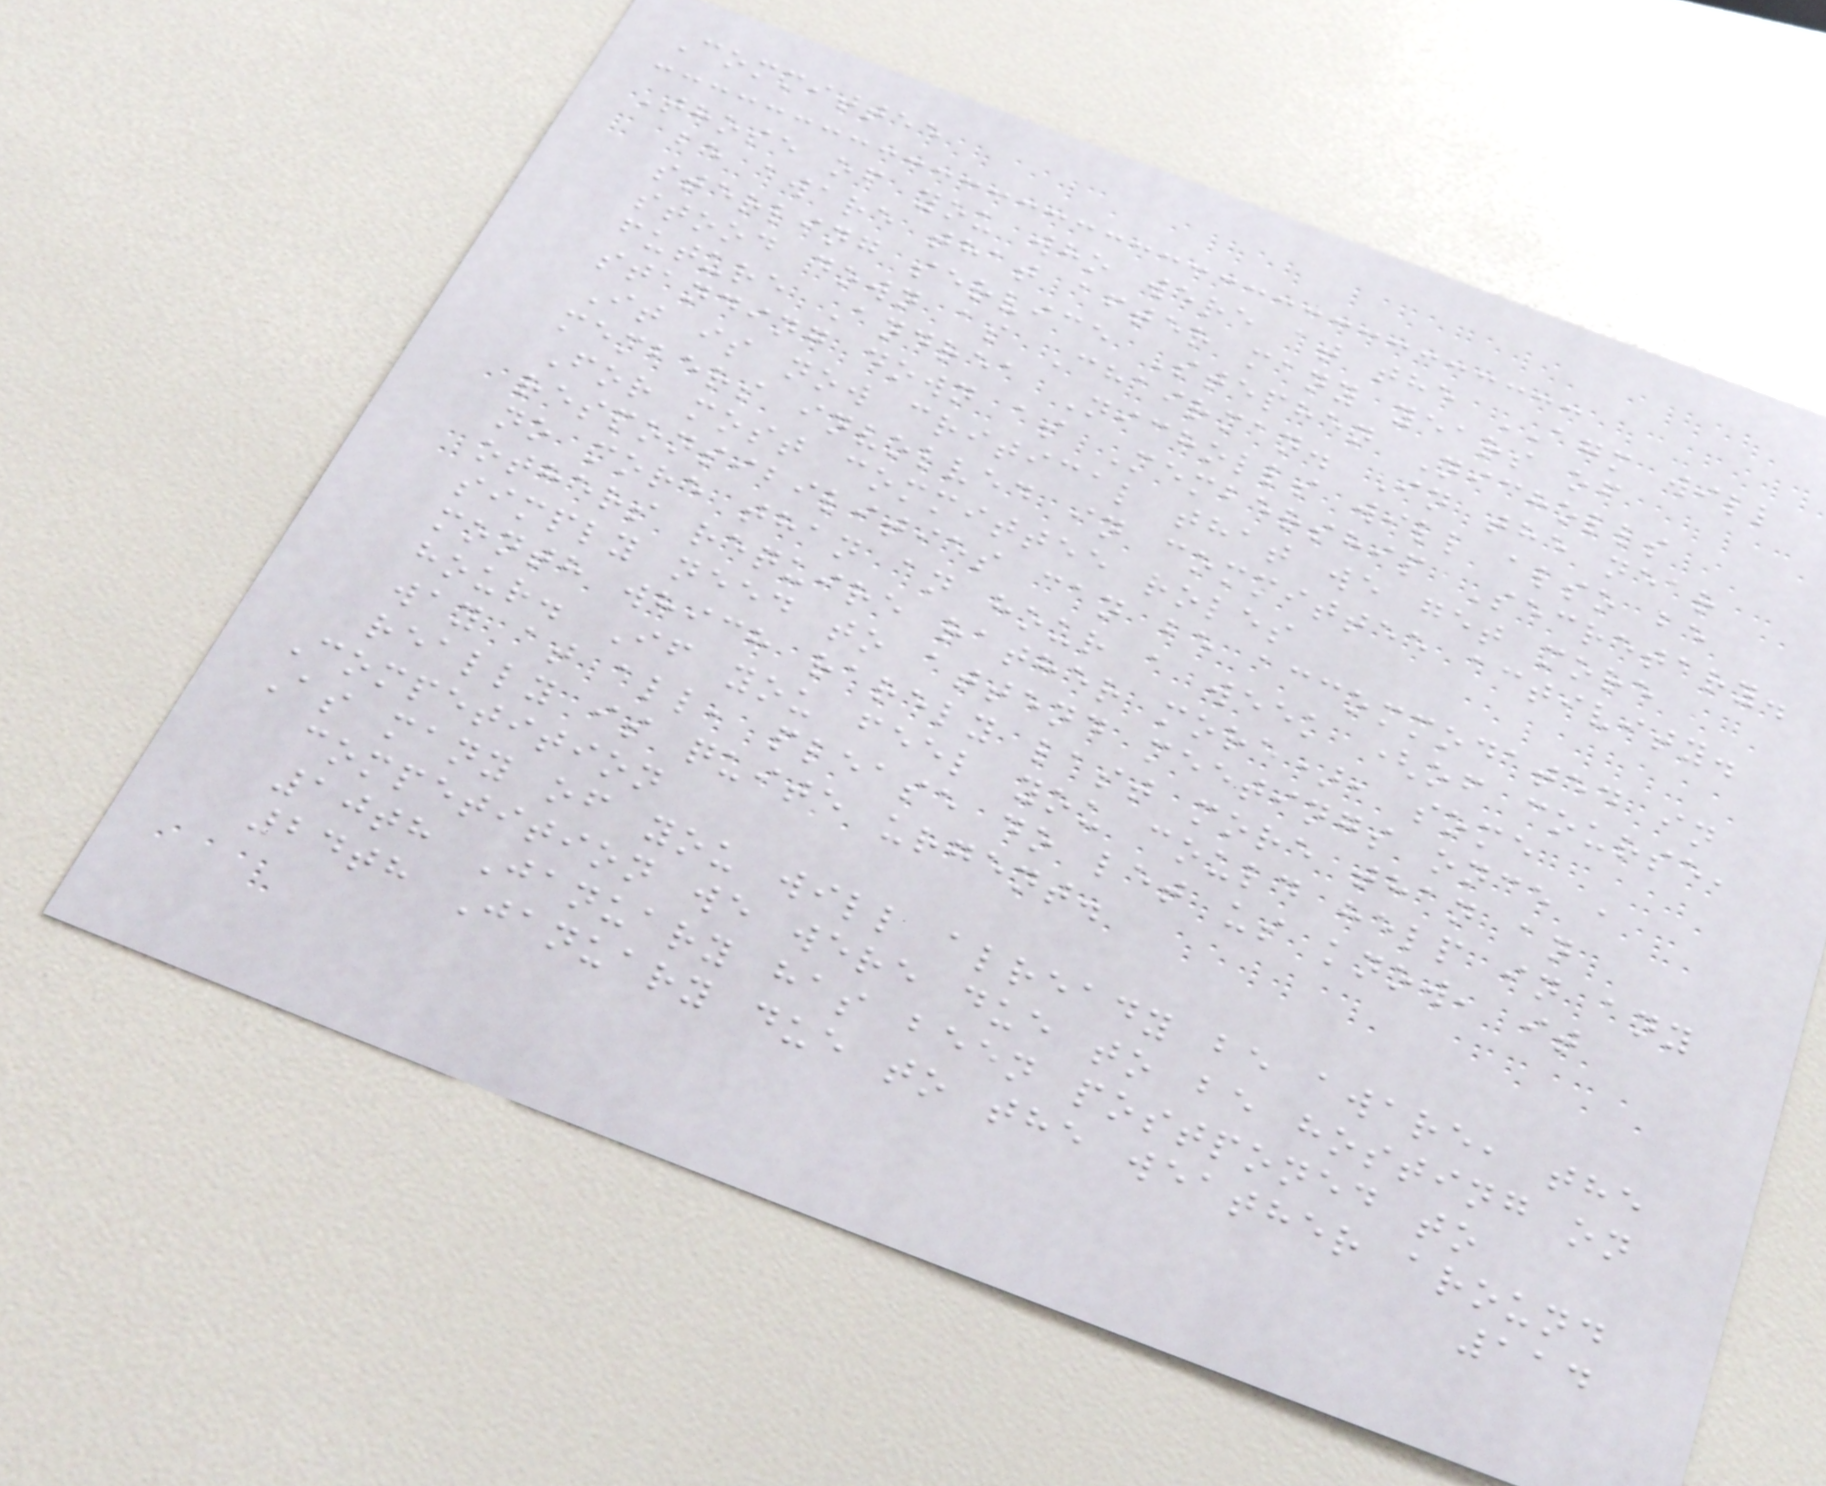Committee
Those of you who were at the AGM will
be aware that after many years of
sterling service Stephen Nicholls
stood down as Chairman. In the near
future Andrea Nicholls will also be
standing down as Membership Secretary.
It is now critical that we get more
members involved in committee activity.
For most committee roles
responsibilities can be accommodated in
no more than an hour a week (of course,
others require rather more), some
simply need to attend meetings once a
month which rarely last more than an
hour. If you feel you could help in any
way at all, please do let us know, it
really is quite urgent.
Competition
As many of you will already be aware, the
competition we were due to be hosting on
10th January has been postponed to
24th January due to the weather around
114
